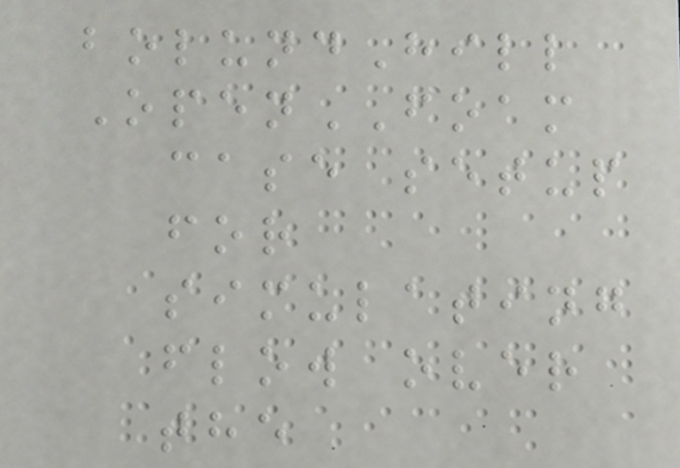bolundHill
OpenFOAM
case setup
for
simulating
flow over
the
